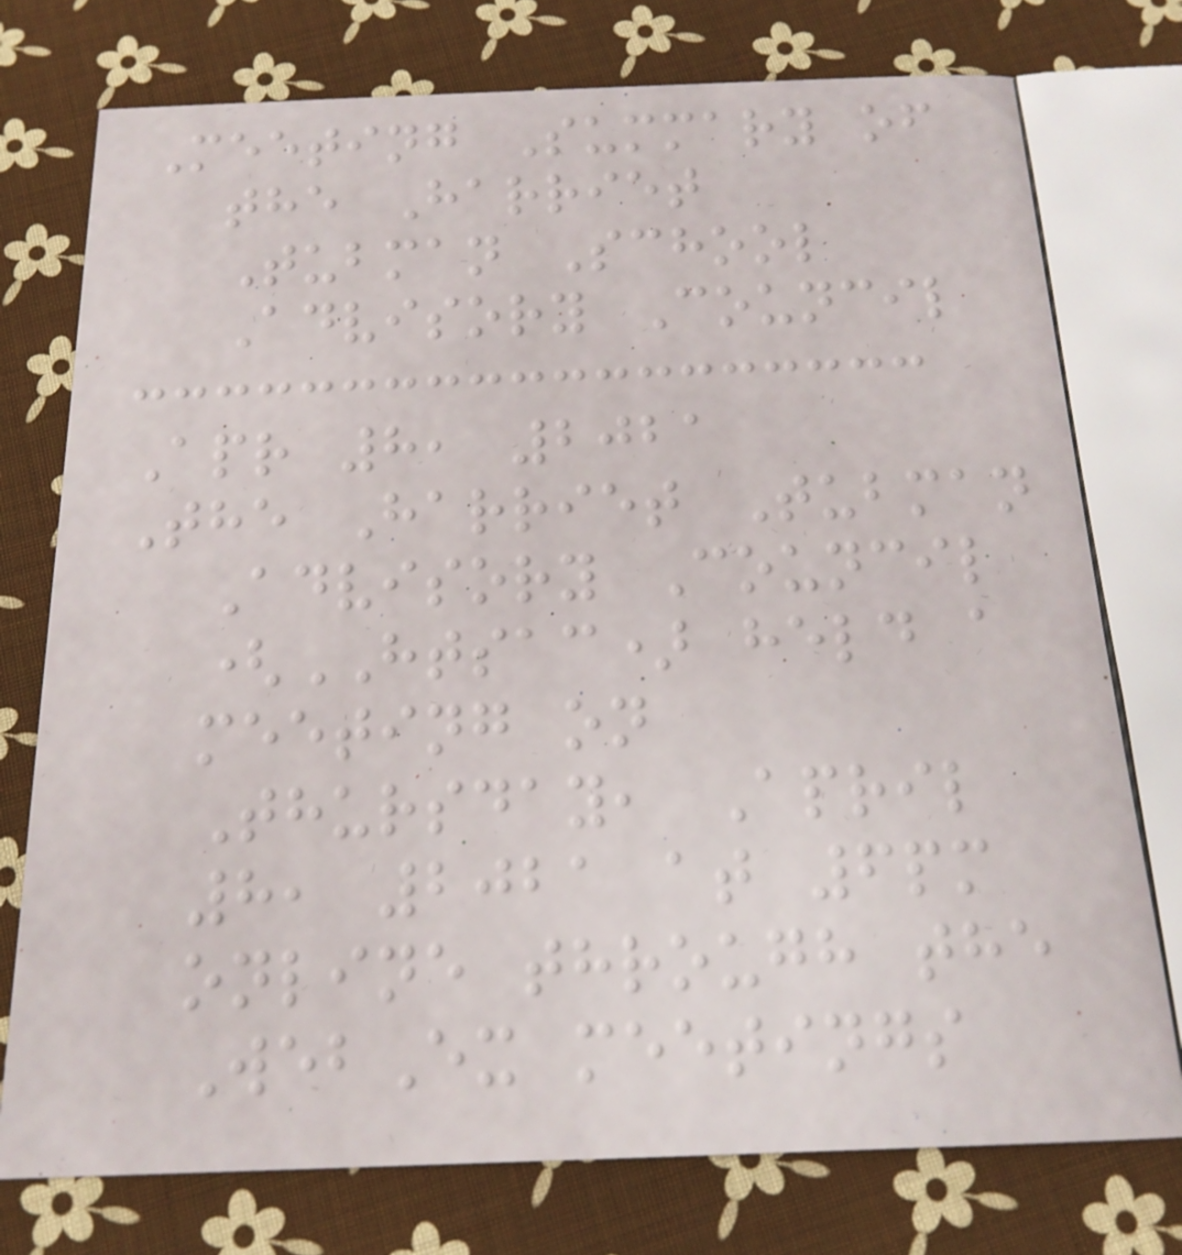Meeting Summary of
the Harriet
Tubman School
Advisory Council
Apr 8, 2021
The Harriet Tubman
Advisory Council
(HTSAC) held a
meeting on
Thursday, April
8, 2021 at 6pm
online through the
WebEx meetings
